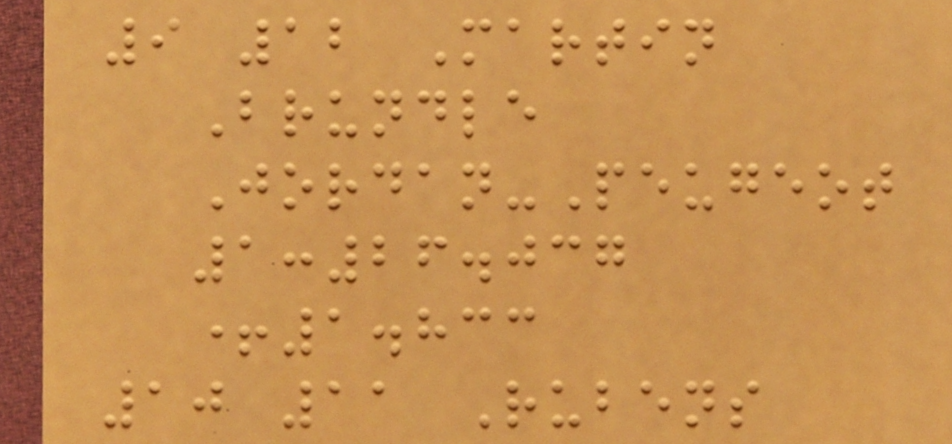9 12 Martin
Brundle
Jordan-Peugeot
1:26.037
+1.833
10 11 Rubens
